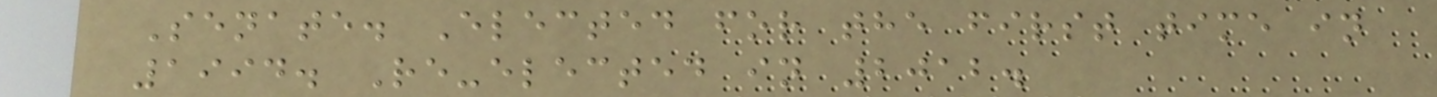Senate. Elected for the first time in
1994. Re-elected in 2012.
